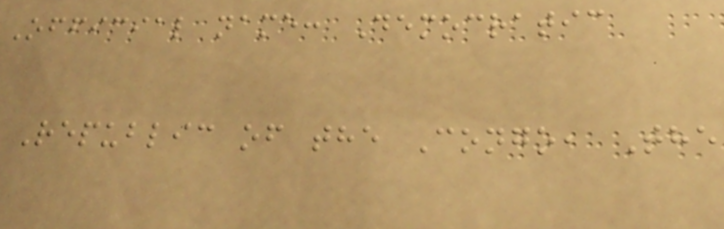Official name: Democratic
Republic of the Congo, The
